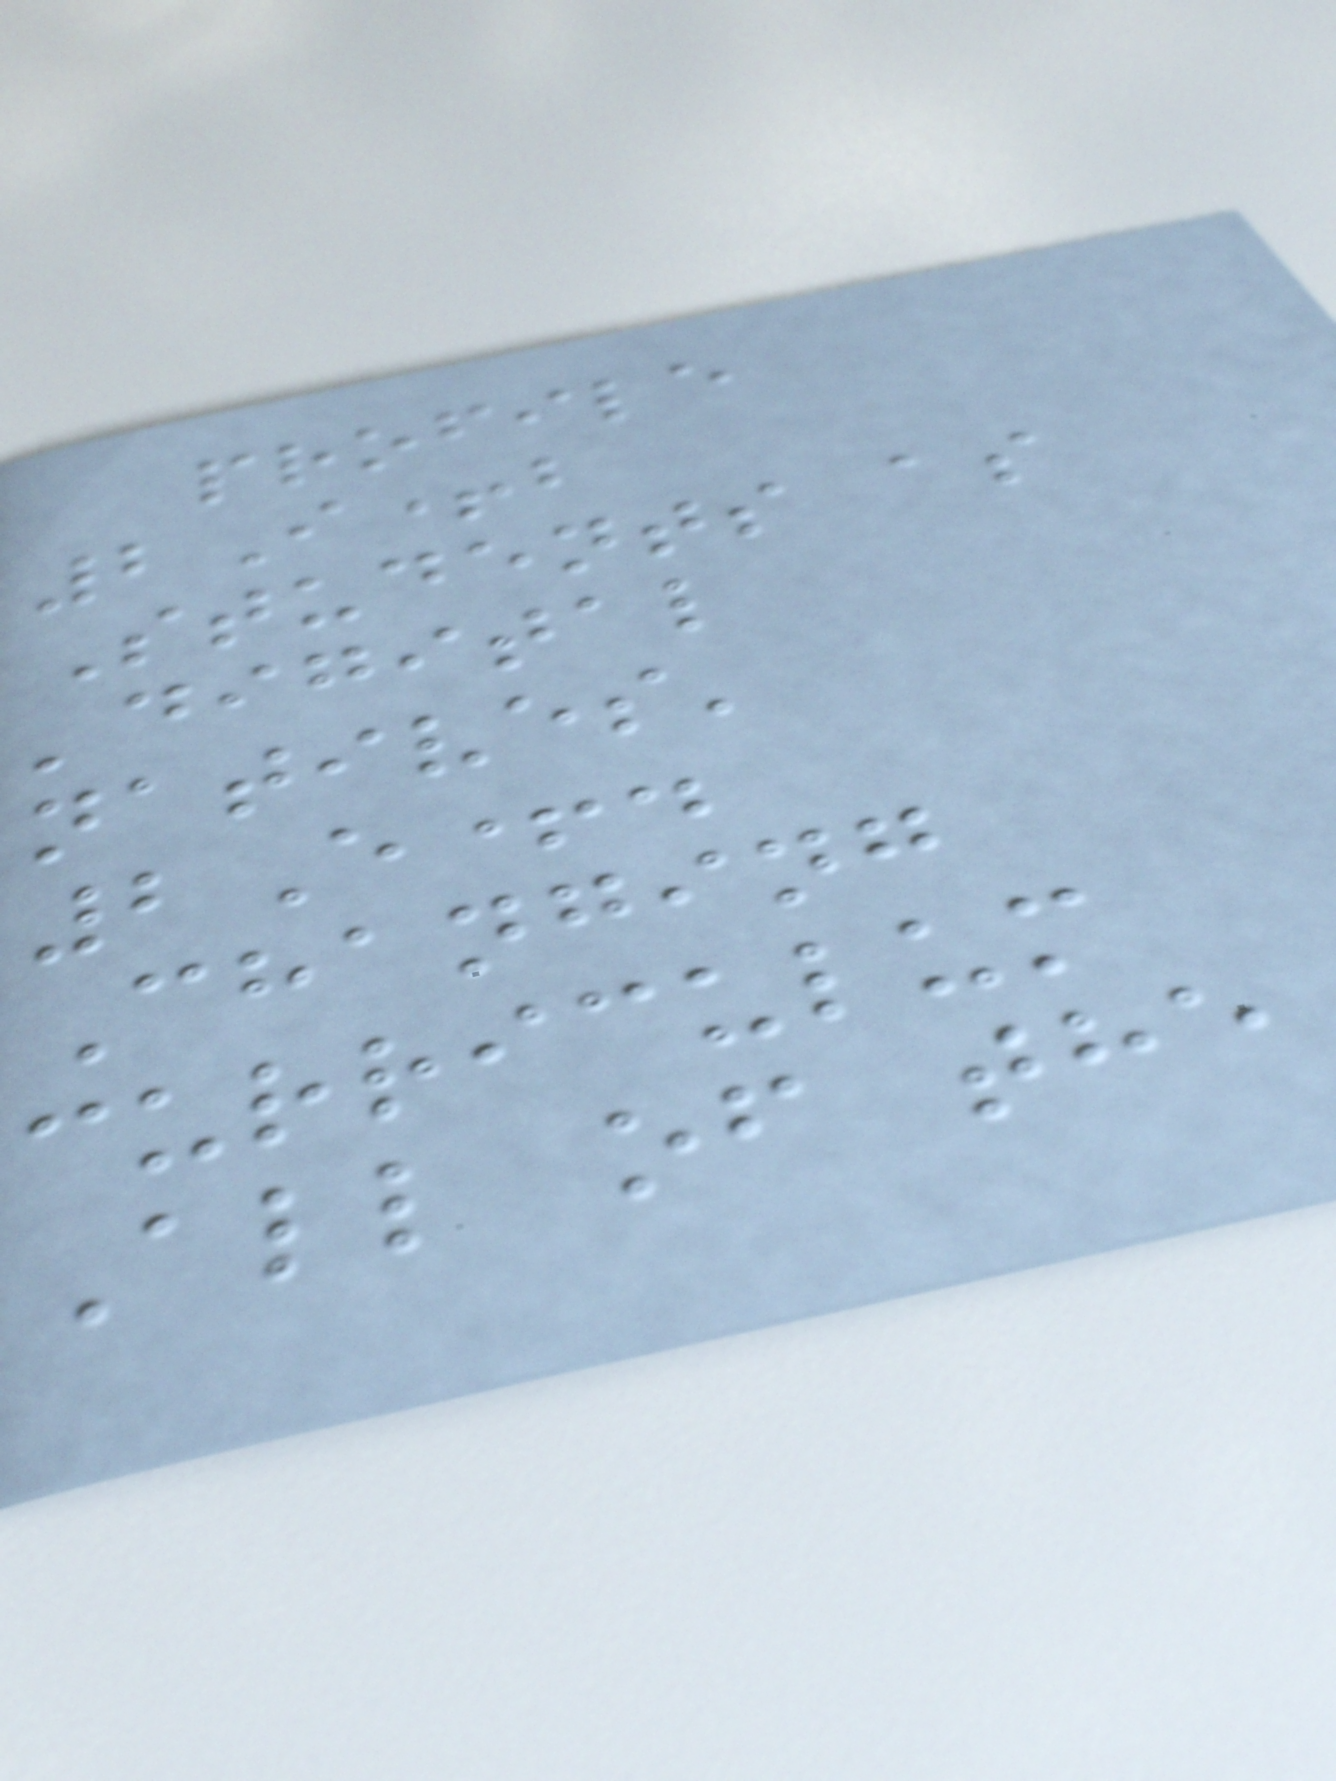profile
2I+b
Students as
'digital
natives'
2E+.
Changing
curriculum
All of the
